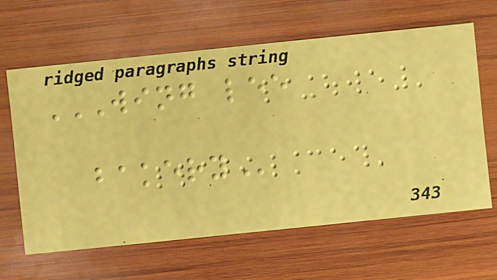WING LEE
BAKERY
